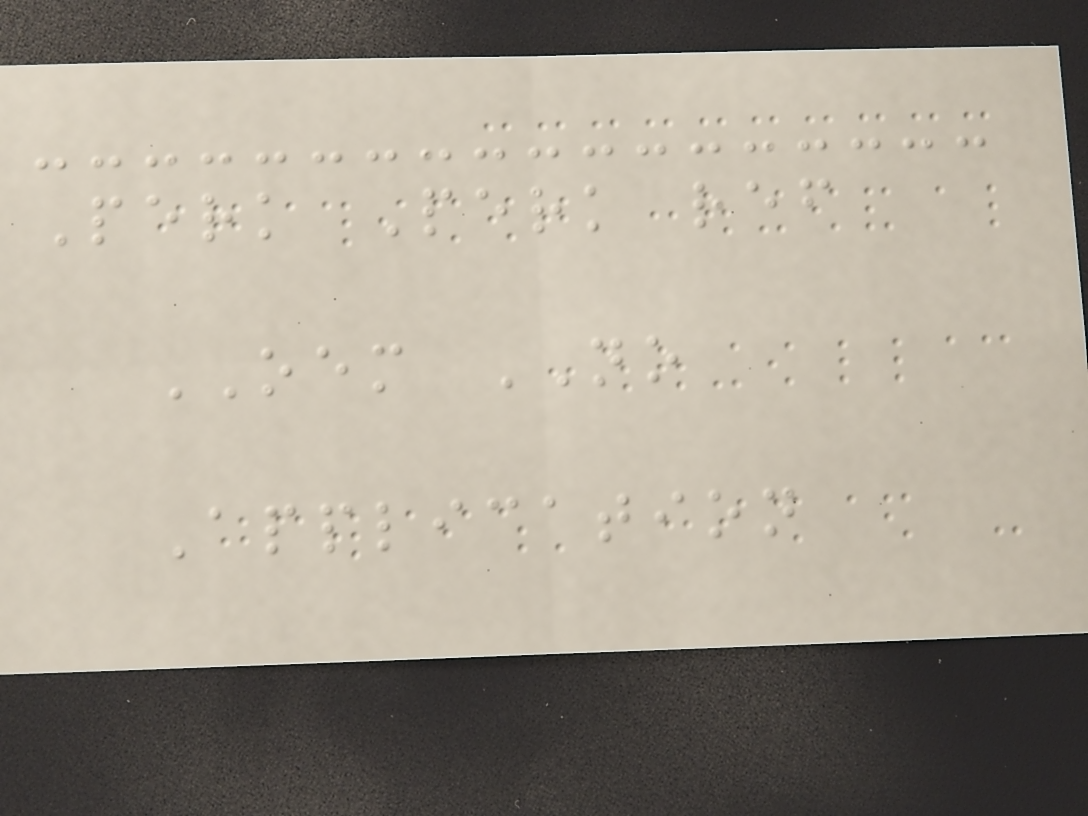Perk Perk ref
OEM NO
Application
